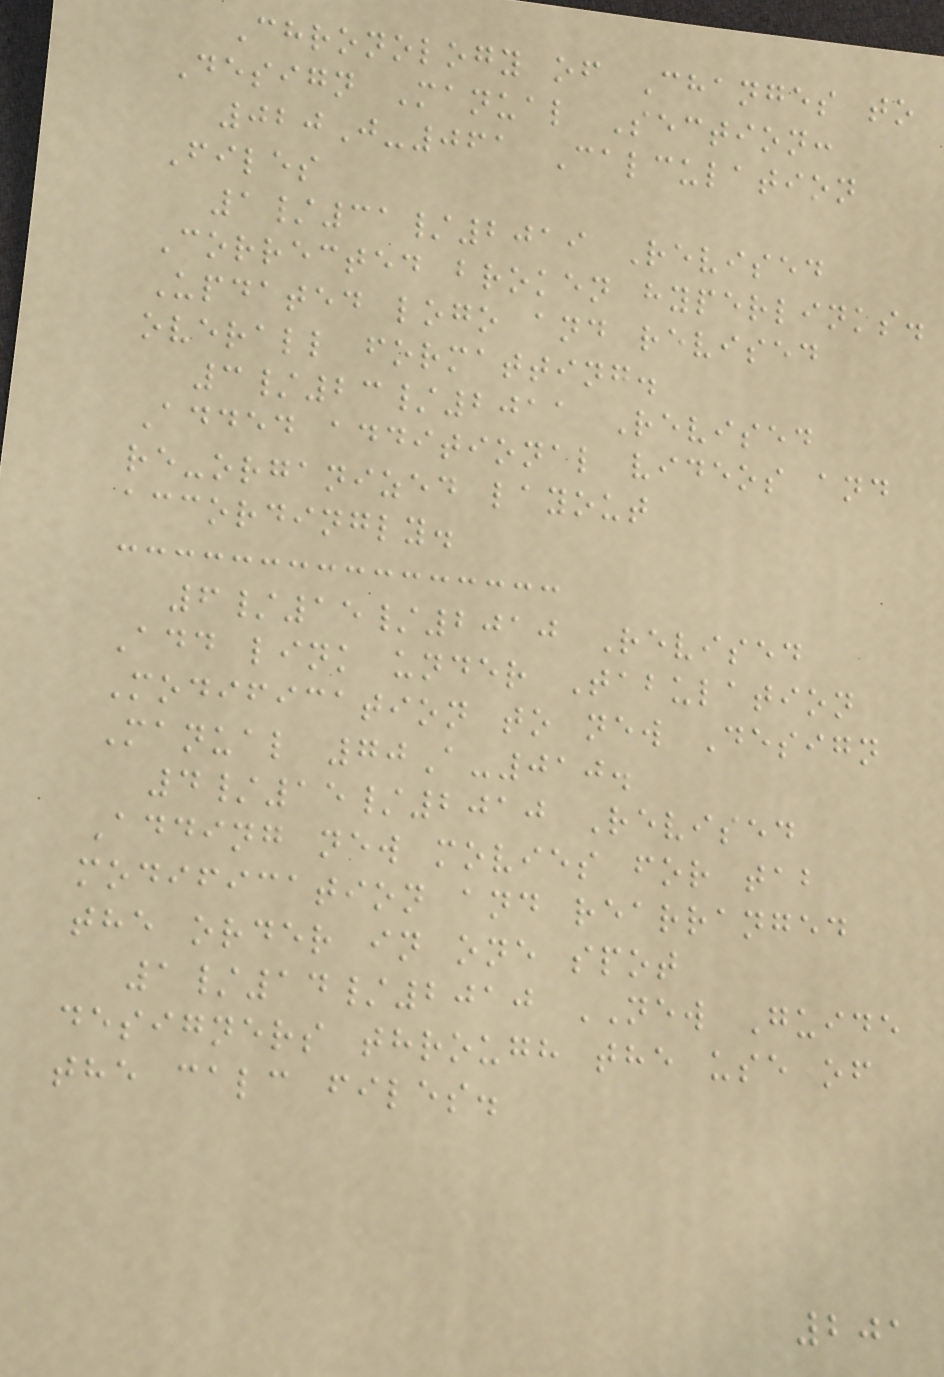Chronology of Changes to
Design Manual Section:
020J-061 Calculation
Files
1/31/2019 Revised
Corrected broken hyperlinks.
Updated logo and revised
overall formatting.
3/23/2011 Revised
Added additional videos and
re-organized layout
accordingly.
6/15/2010 Revised
Add link under Tabulation
Modification to new Design
Manual 70A-010.
4/15/2010 Revised
Adding new movies for tab
modification and rearranged
the order in one spot
1/14/2010 NEW Guide
designers through the use of
the calc files.
201
